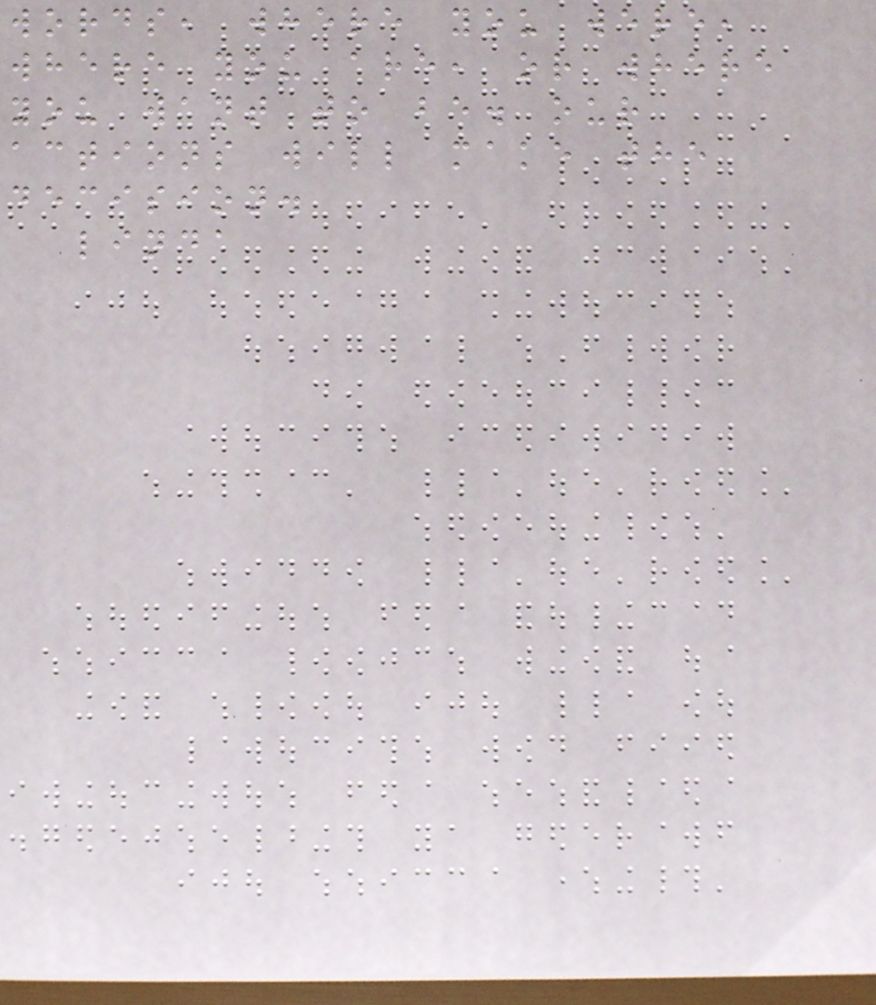words, where you were,
where you are, or where
you want to be. our
actions will make the
decision.
linda
